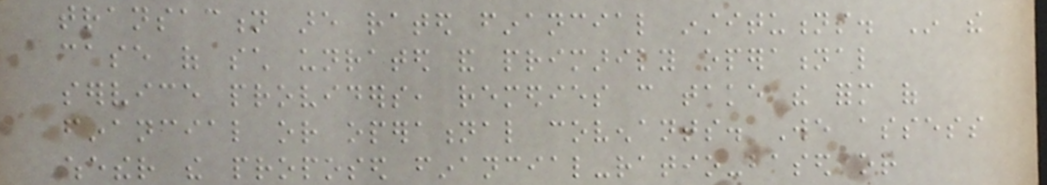transaction are rated financial institutions. In the
case of such unrated and primarily operational
service providers, remedies can take the form of
financial or operational covenants. We assess
whether the proposed financial-ratio-based or
